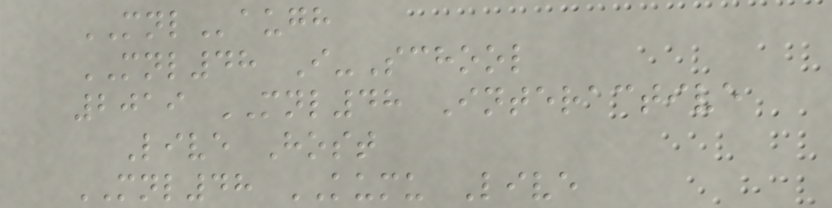MNLaugh
MNL48 I-School
2019 MNL48 Interactive
Live Host
MNL48 KUMU Live
